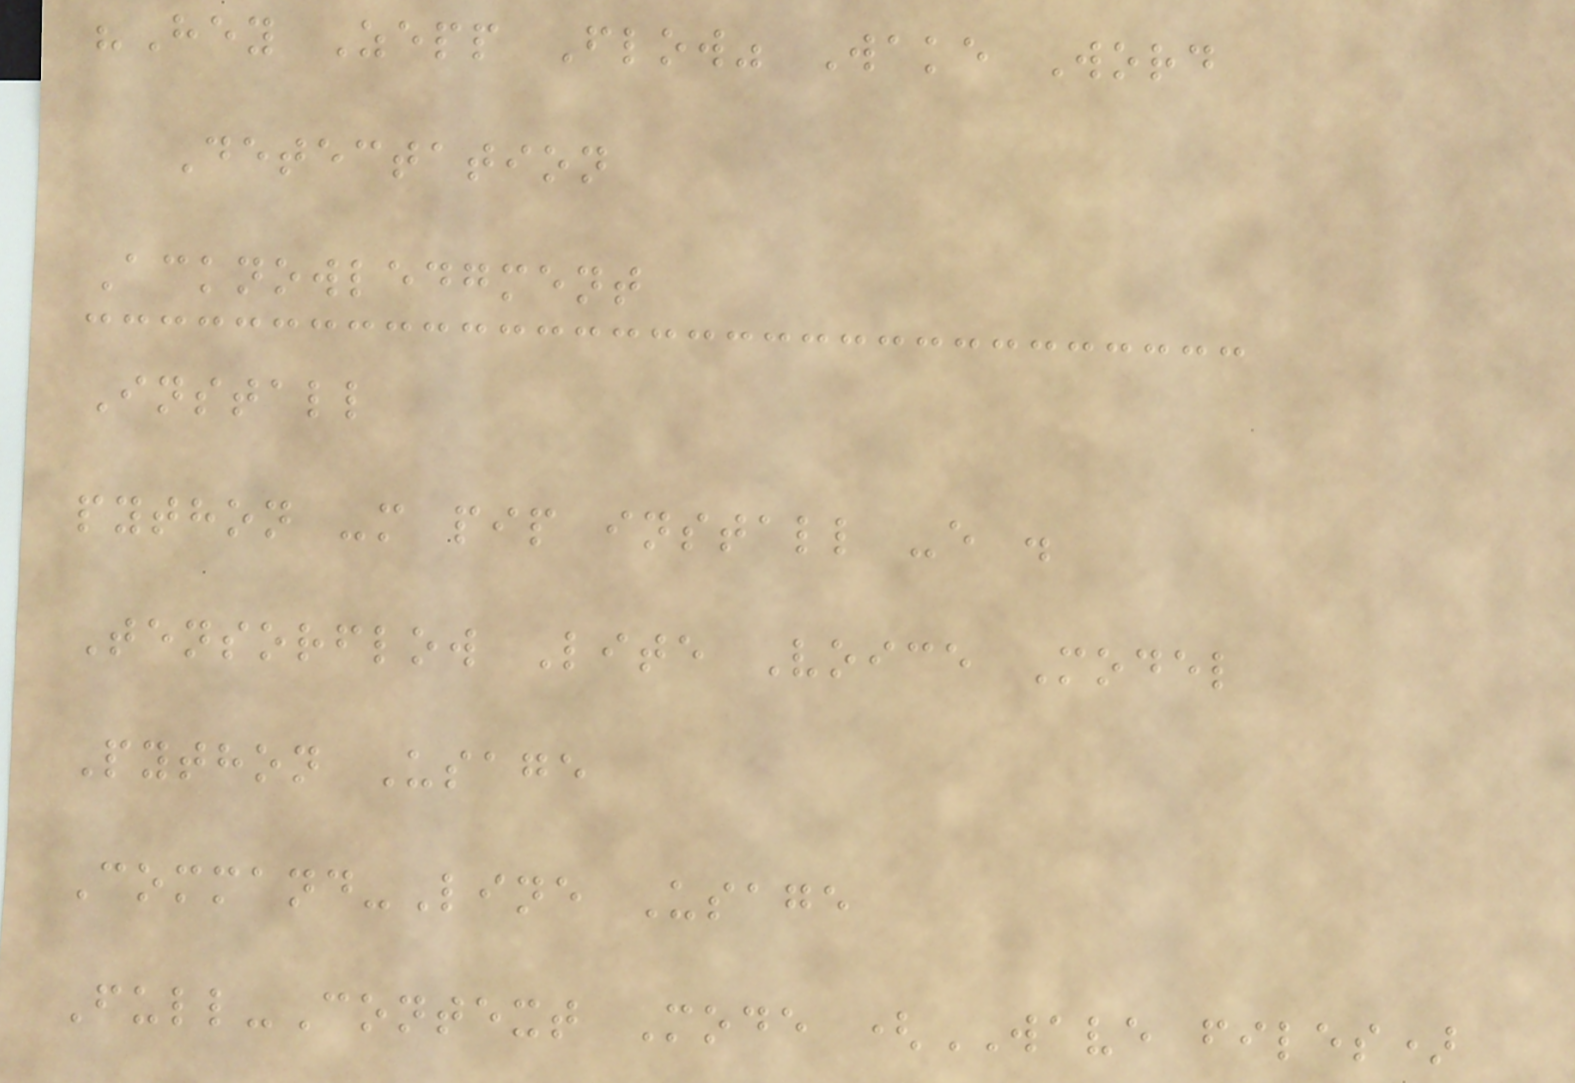"Hey Zepp Flow" Wake Word
Detectation
Acknowledgment
Install
python -m pip install -e .
Tensorflow Lite Voice Model
Python Usage
Command-Line Usage
Full-Context Mode (WAVE files)
